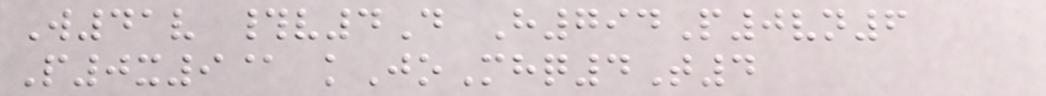W41v #v4D H794P0vn6
P0x9@ kJoMhq4T4
